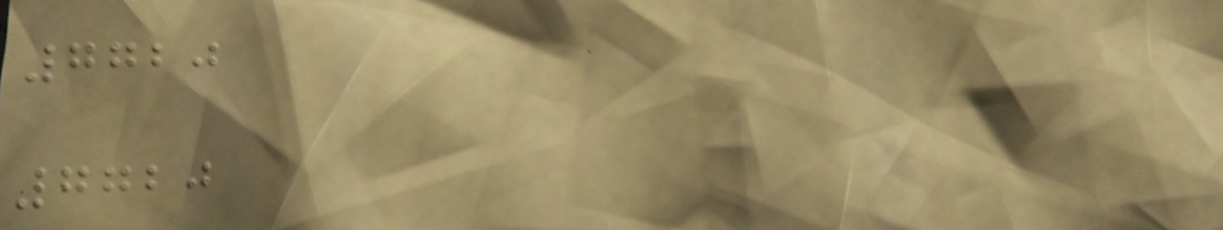7720
7720
